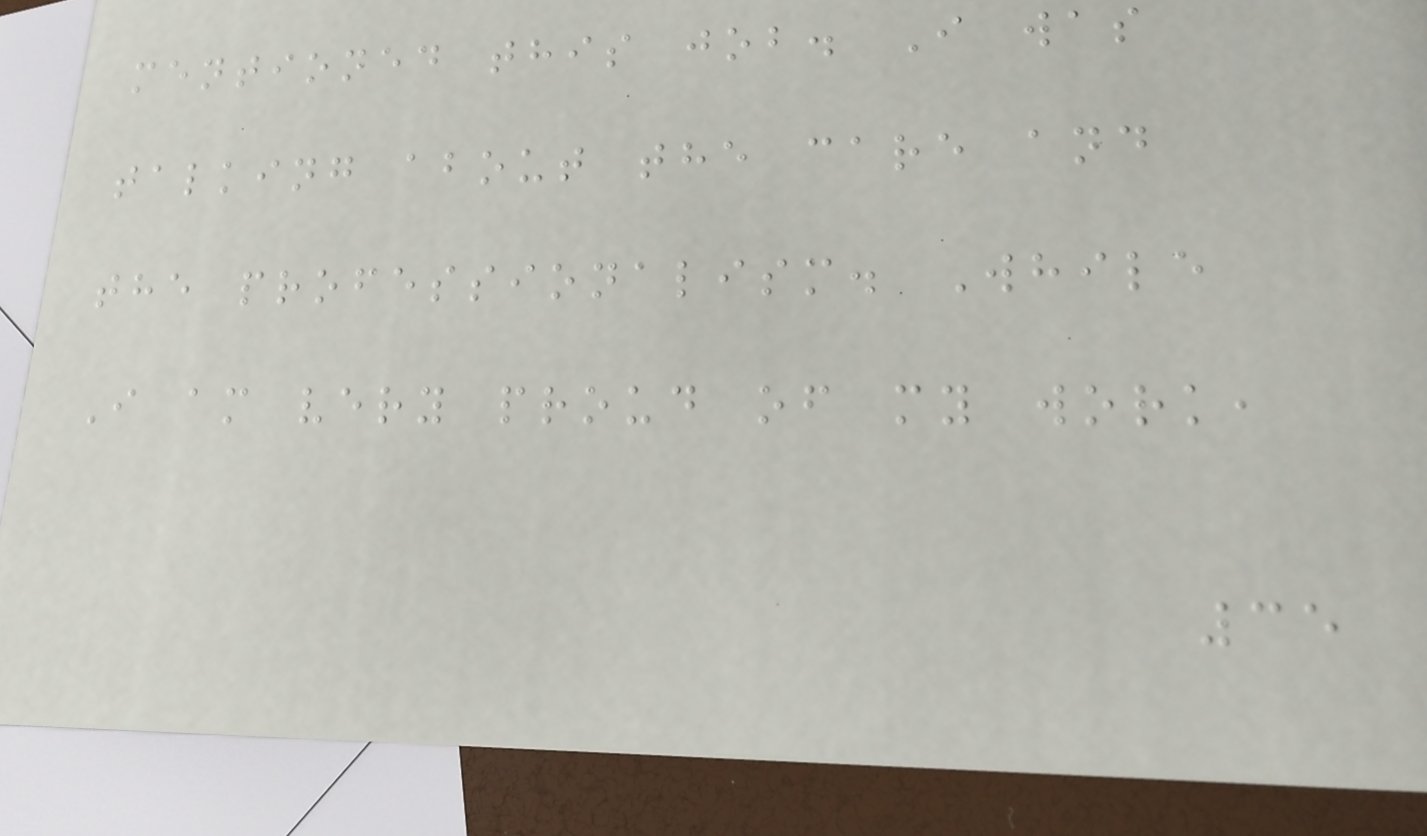mentioned this job. I was
talking about the care and
the professionalism. While
I am very proud of my work,
35
